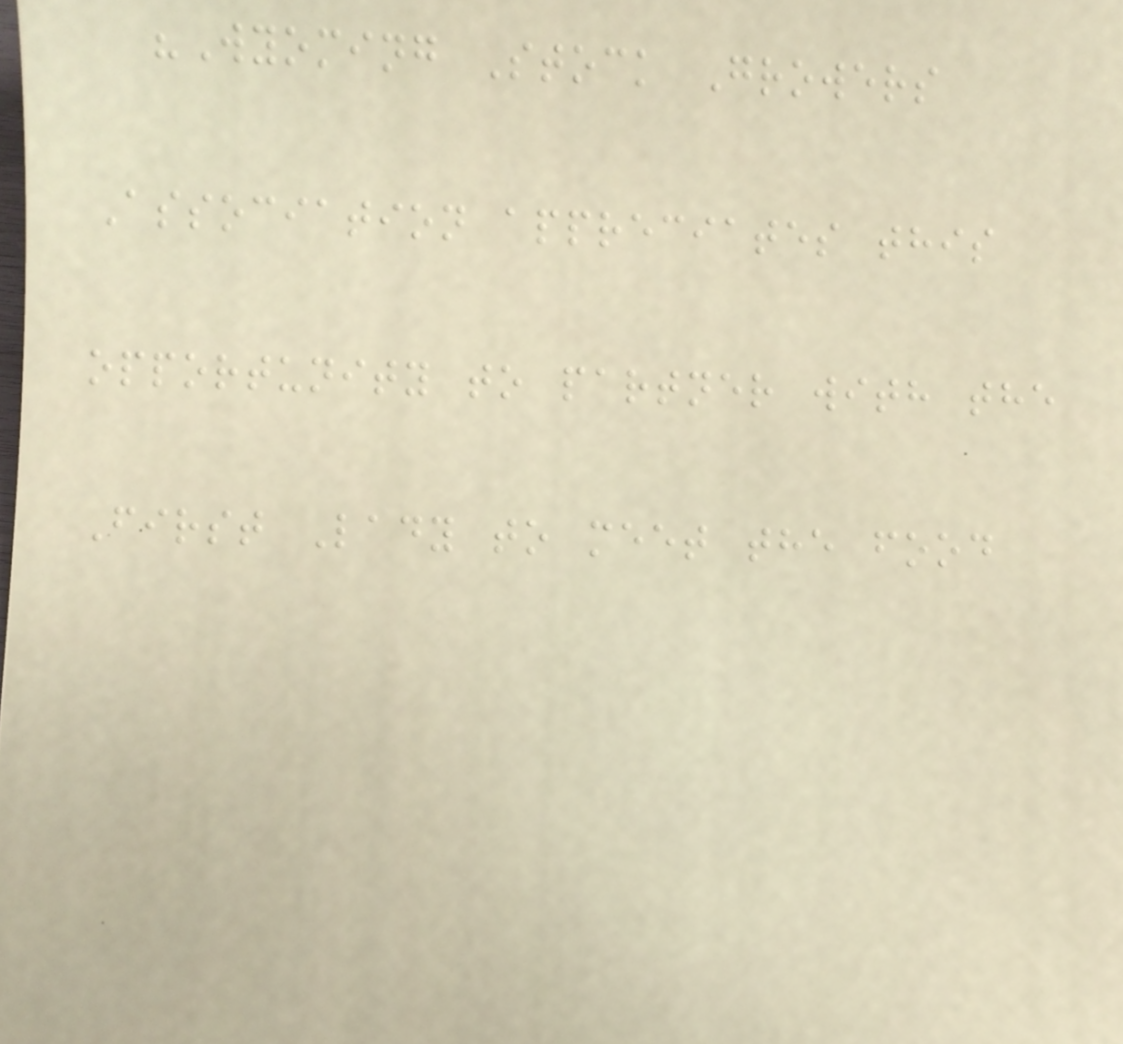"Wyoming Stock Growers
Association appreciates this
opportunity to partner with the
First Lady to meet the food
